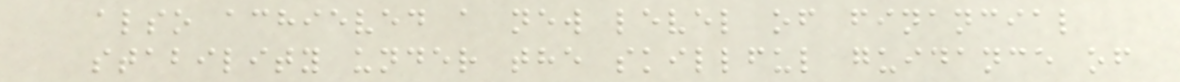also achieved a new level of financial
stability under the skillful guidance of
